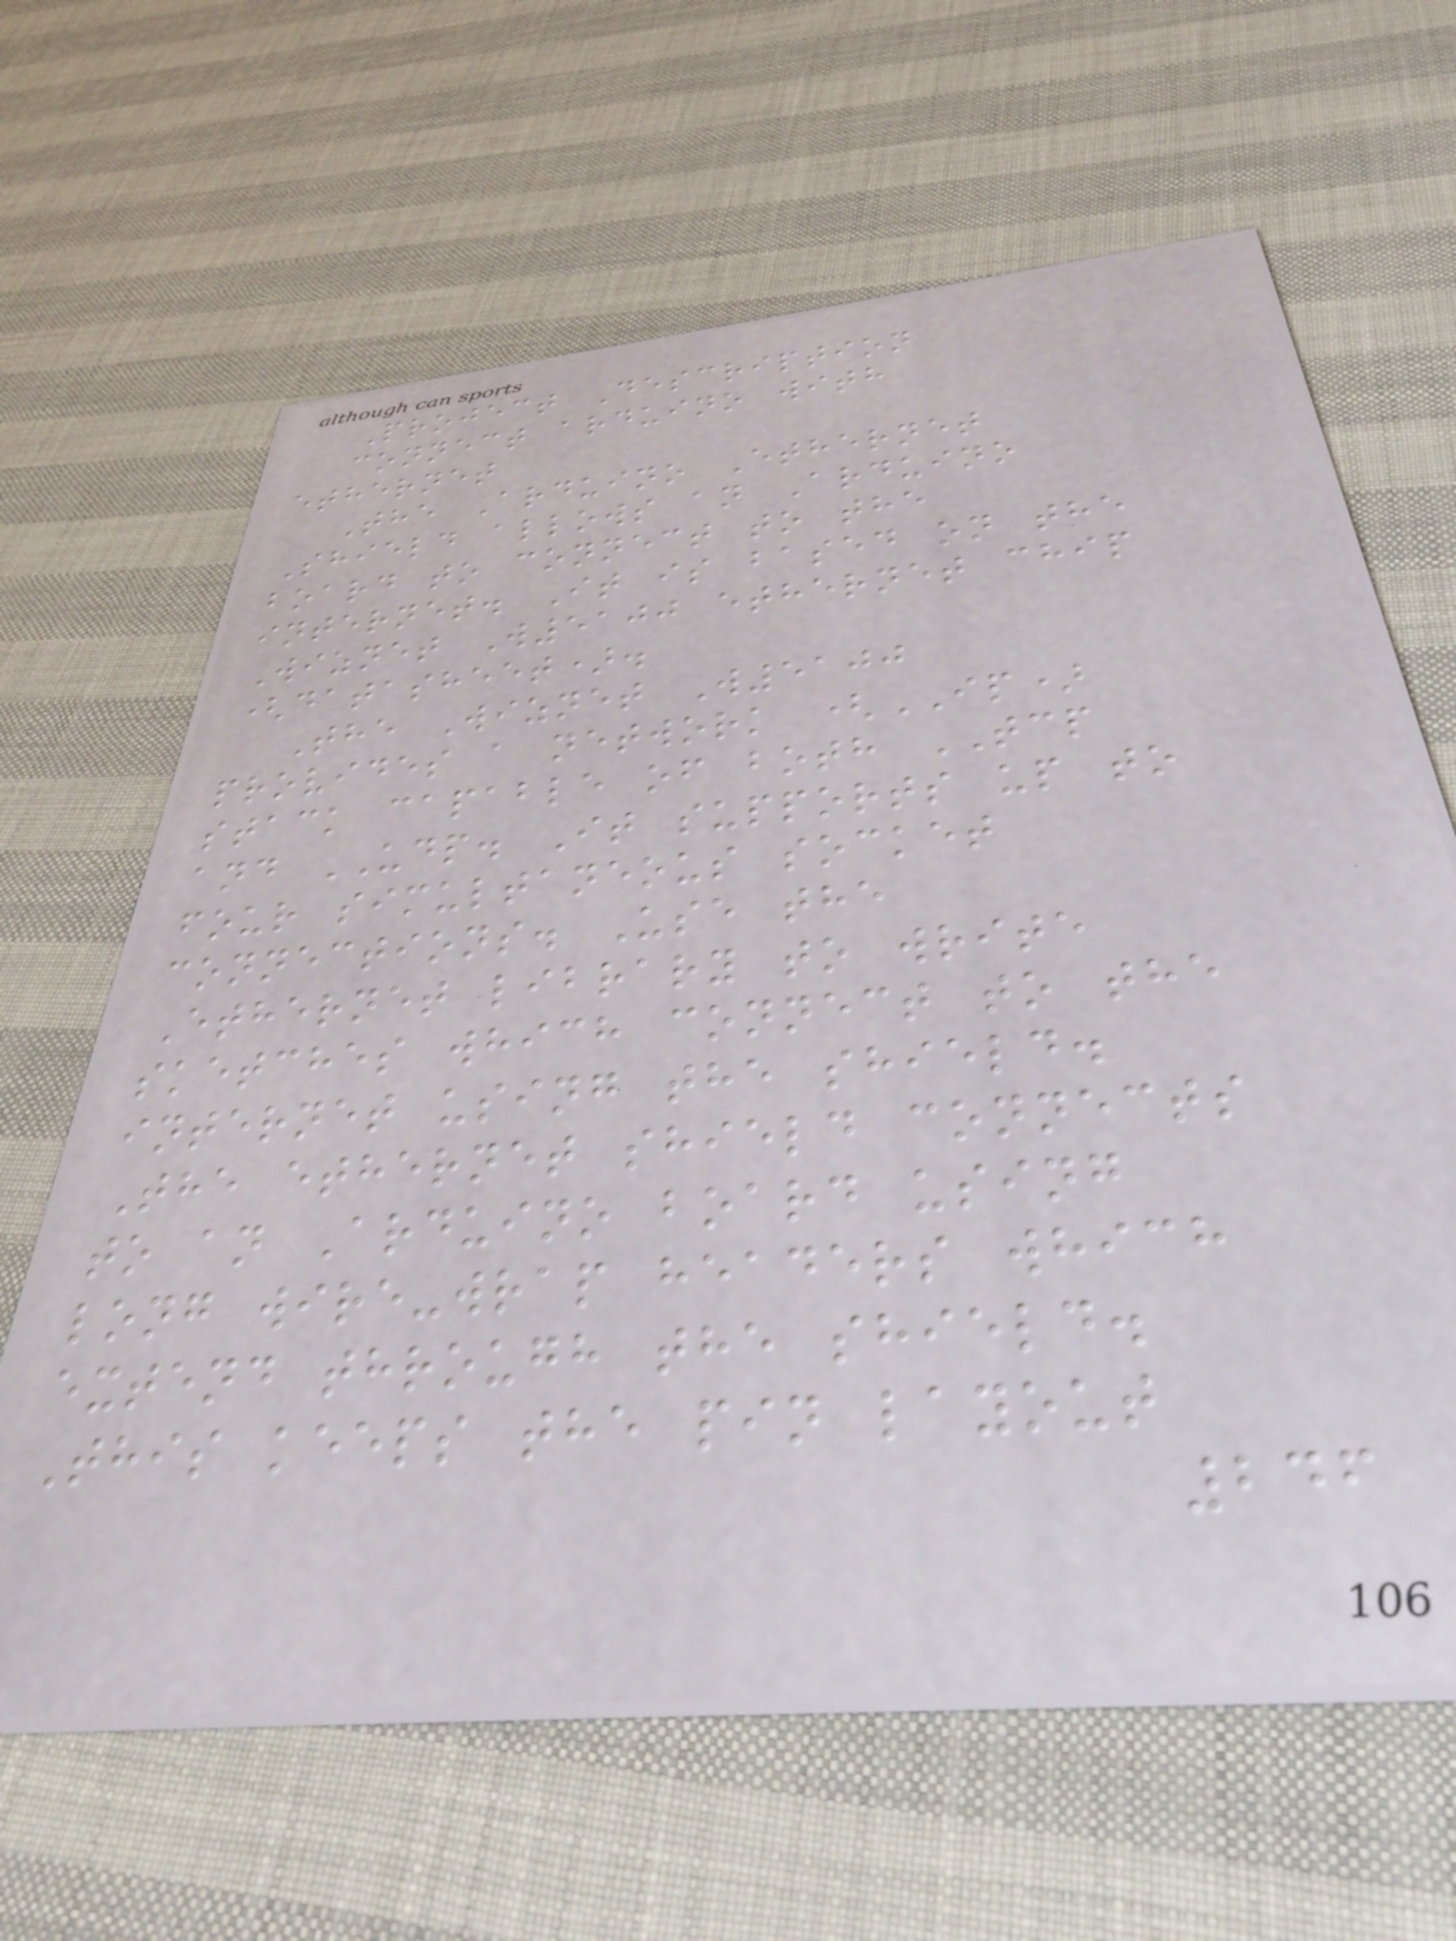Project Description
connect arduino with
ethernet
The Arduino Ethernet
Shield allows an Arduino
board to connect to the
internet. It is based on the
Wiznet W5100 ethernet chip
(datasheet).
The Wiznet W5100
provides a network (IP)
stack capable of both TCP
and UDP. It supports up to
four simultaneous socket
connections. Use the
Ethernet library to write
sketches which connect to the
internet using the shield.
The ethernet shield connects
to an Arduino board using
long wire-wrap headers which
extend through the shield.
This keeps the pin layout
246
